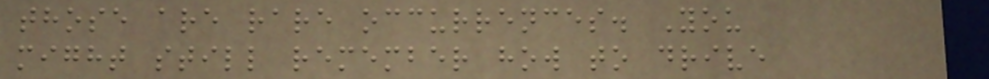those are rare occurrences. You
might still remember how to drive
